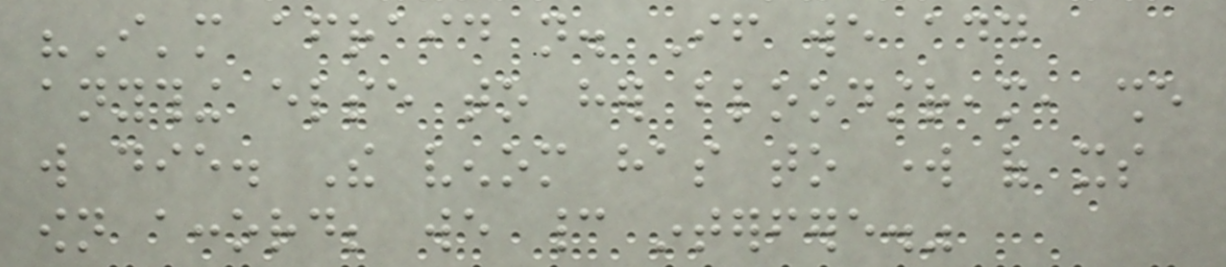"I'm afraid not. If we add
anything else to her bloodstream, she
will die. The venom has to work of its
own accord; we cannot interfere."
